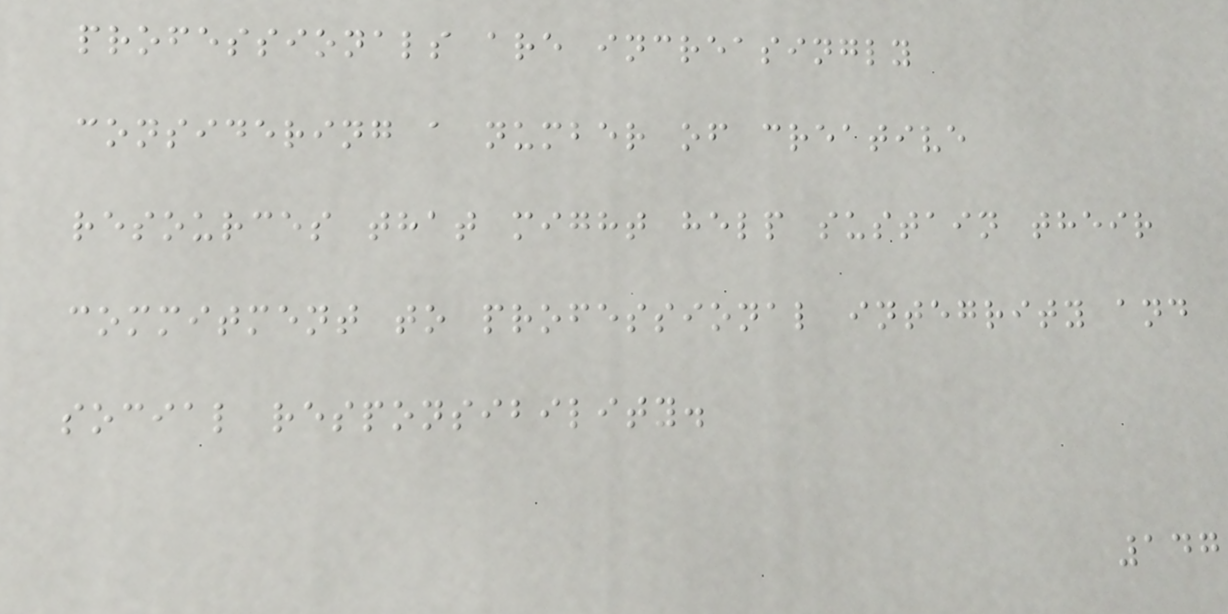professionals are increasingly
considering a number of creative
resources that might help sustain their
commitment to professional integrity and
social responsibility.
147
